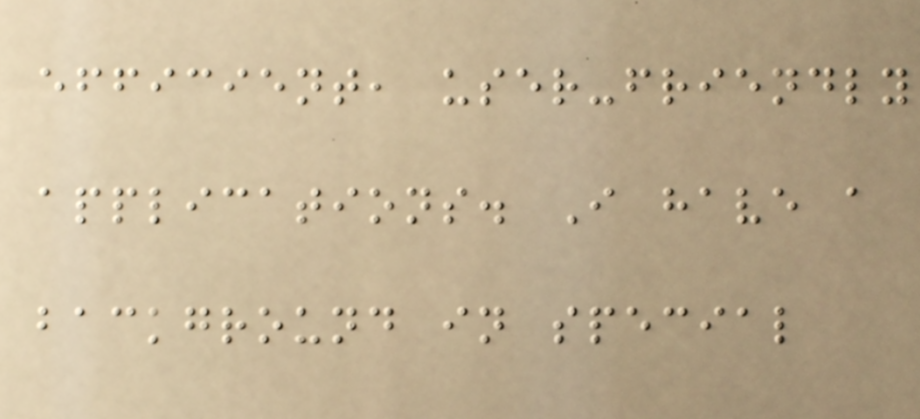efficient, user-friendly
applications. I have a
background in special
